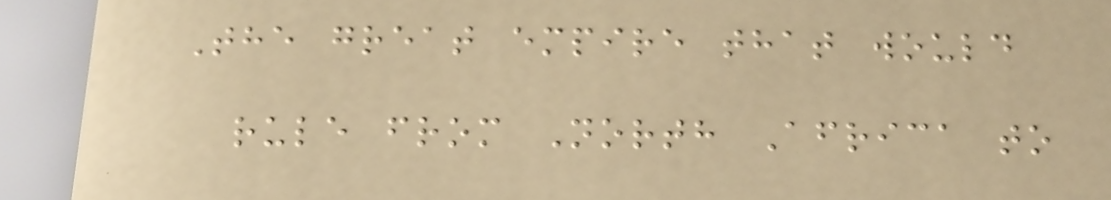The great empire that would
rule from North Africa to
